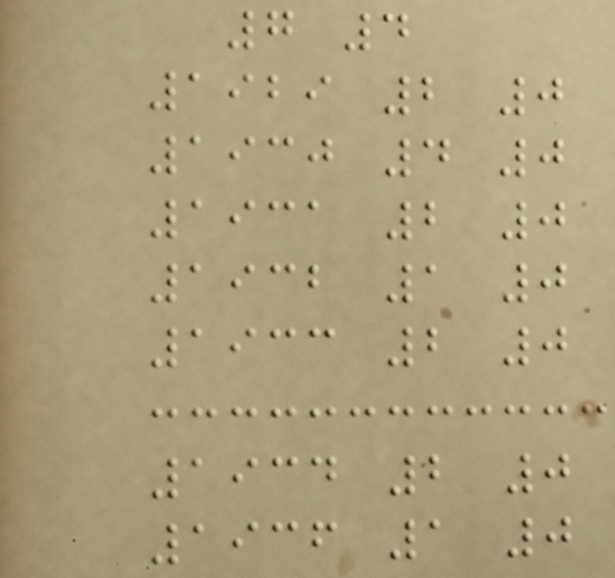7 4
1929 2 0
1930 4 0
1931 2 0
1932 1 0
1933 2 0
1934 2 0
1936 1 0
